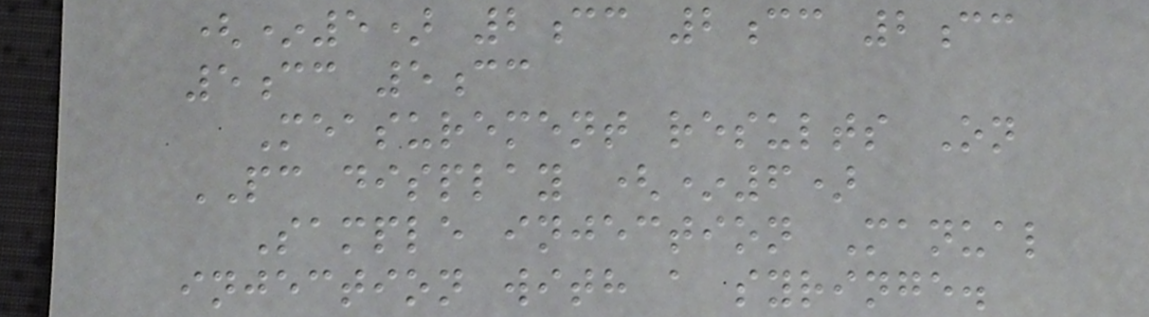(*5) 2cc 2cc 2cc
5cc 5cc
Measurement results On
PC display (*6)
Sample injection Manual
injection with a syringe.
